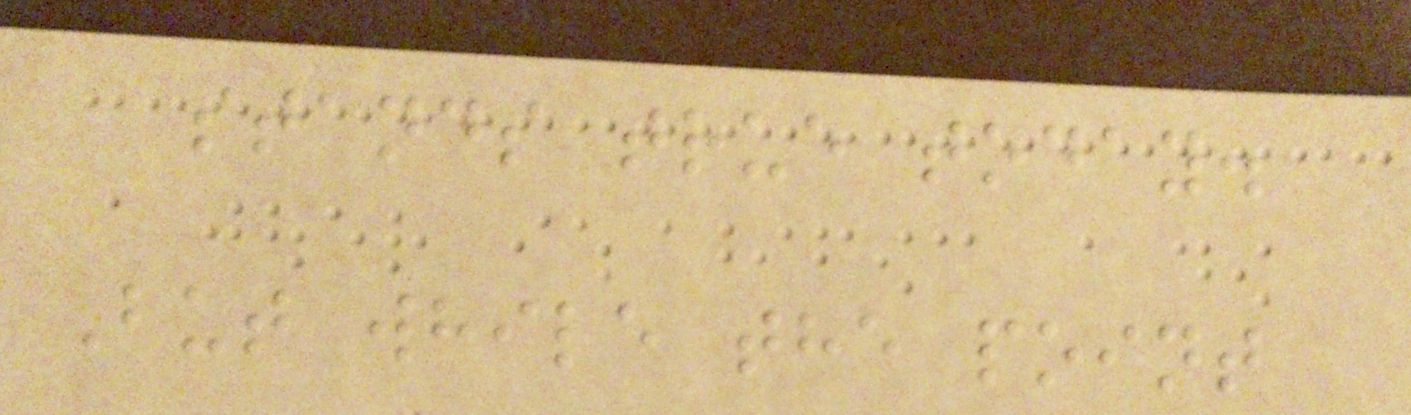stands true today.
But while the point
